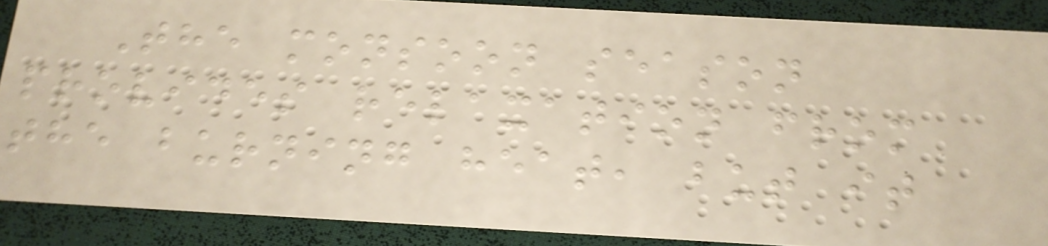The monsoon season
provides relaxation from
the burning heat, but it
